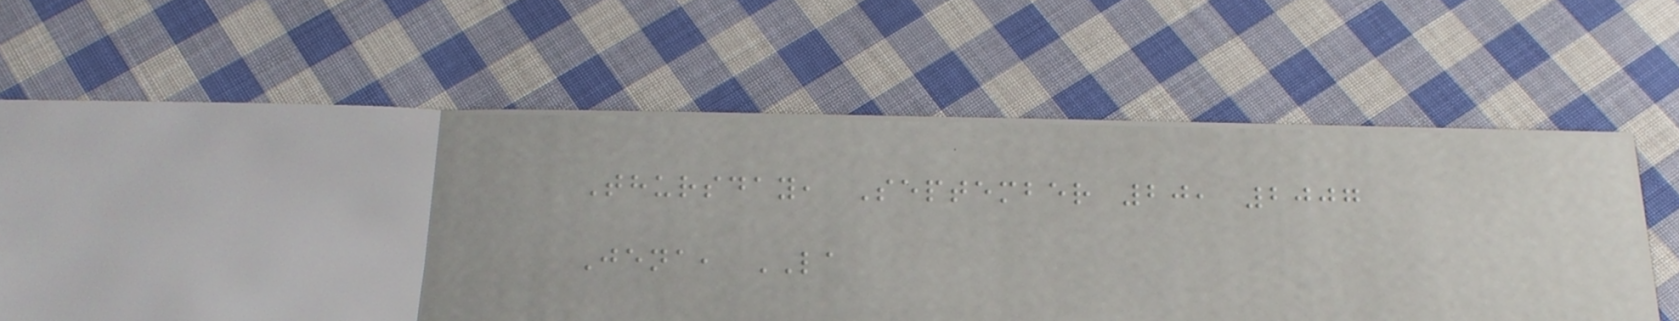Thursday, September 20, 2007
Jena, LA
